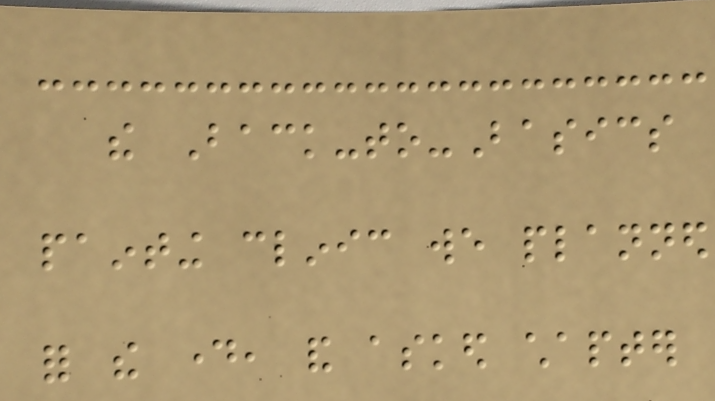the Back-to-Basics
painting clinic we planned
for the day, and asked chapter
